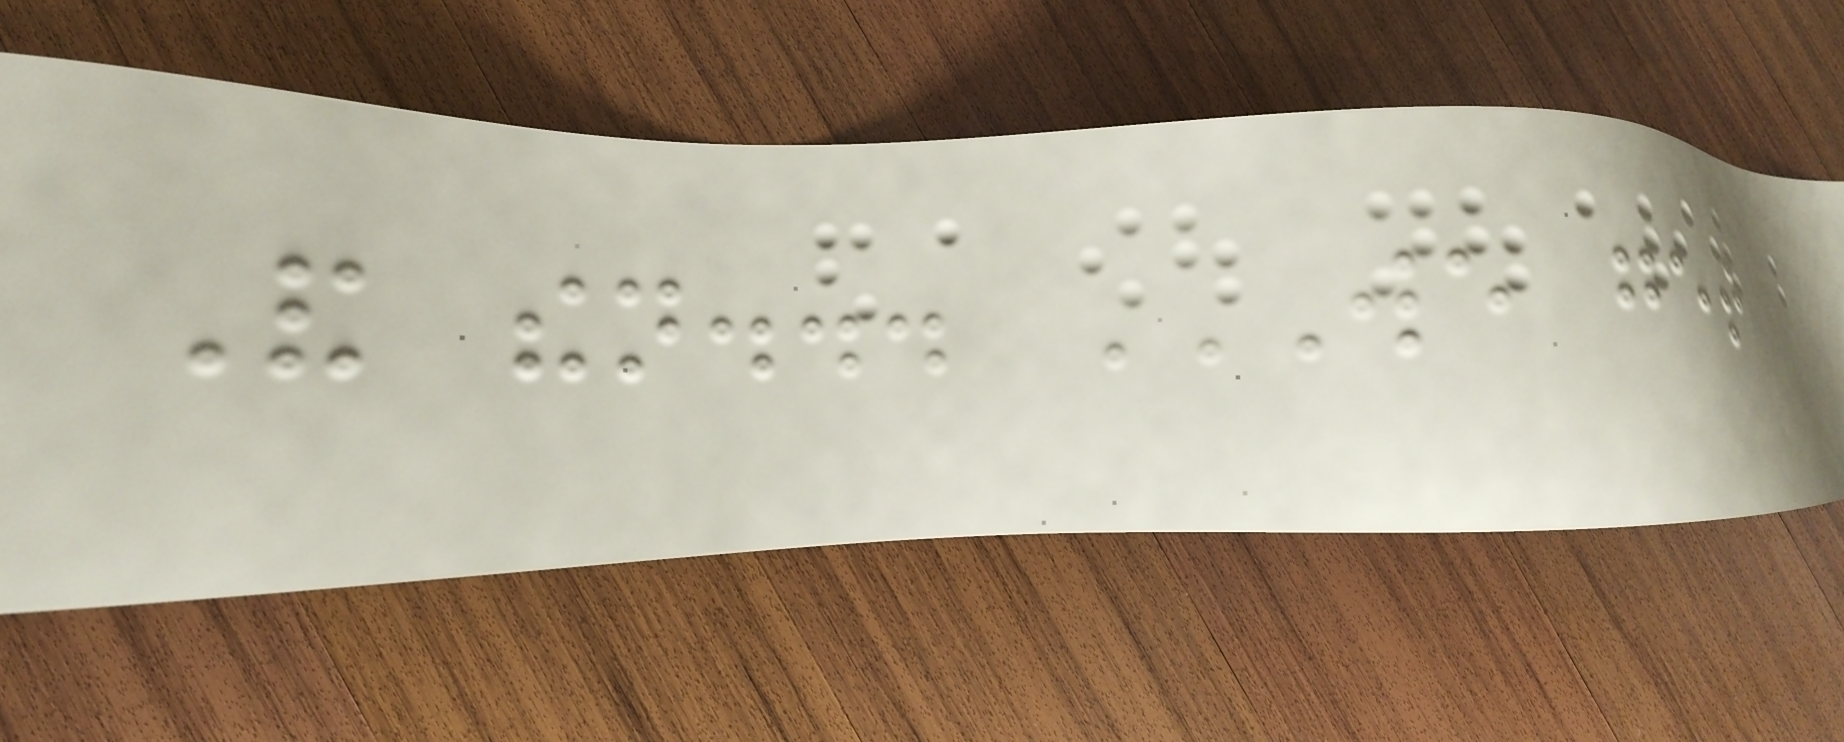And then... WE GET
